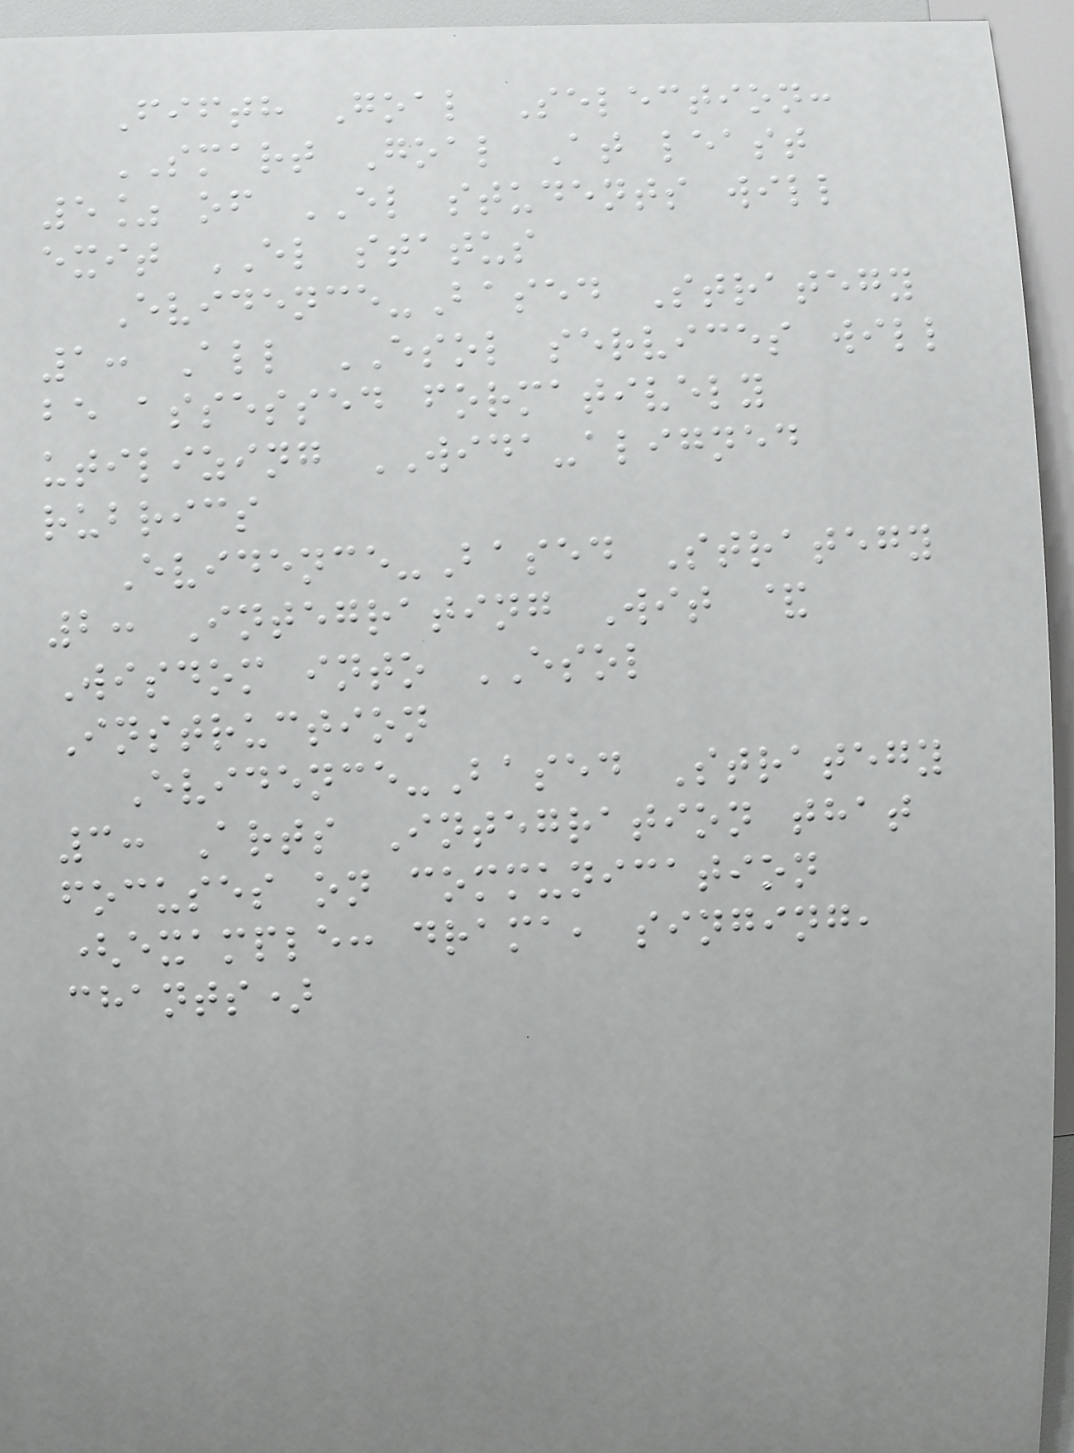Fifth Goal Selection:
SMART Goal At least
5% of EL students will
exit EL status
Evidence-Based Strategy
1: All ESOL services will
be assessed formatively
utilizing WIDA-aligned
rubrics
Evidence-Based Strategy
2: Integrating Wit &
Wisdom into ESOL
Instruction
Evidence-Based Strategy
3: Arts Integration that
focuses on communication
(example: drama, singing,
chants)
